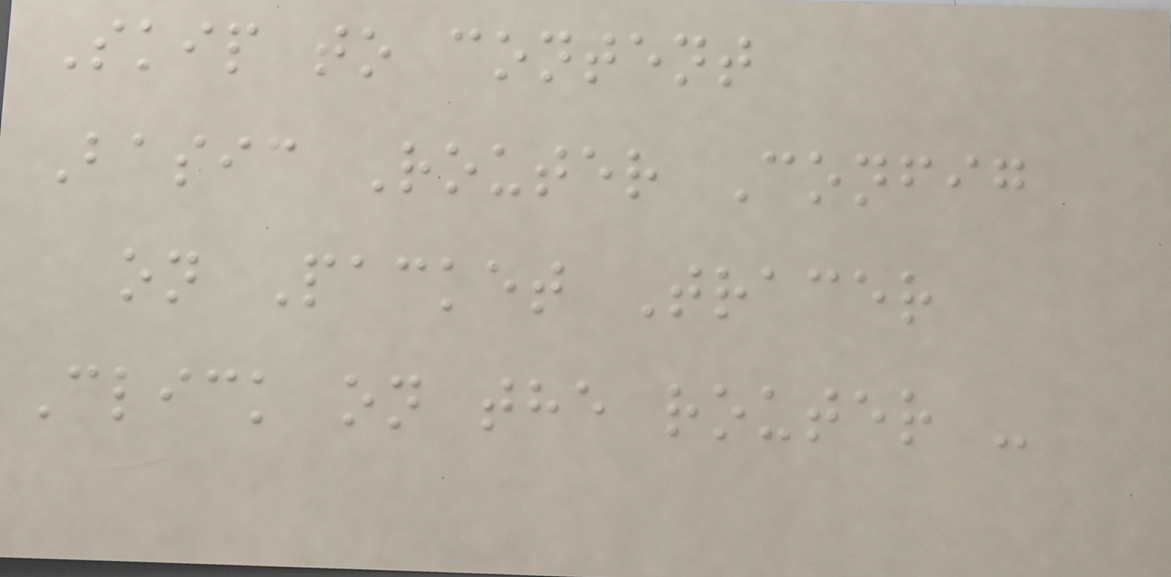Skip to content
Basic Router Config
on Packet Tracer
Click on the router -
